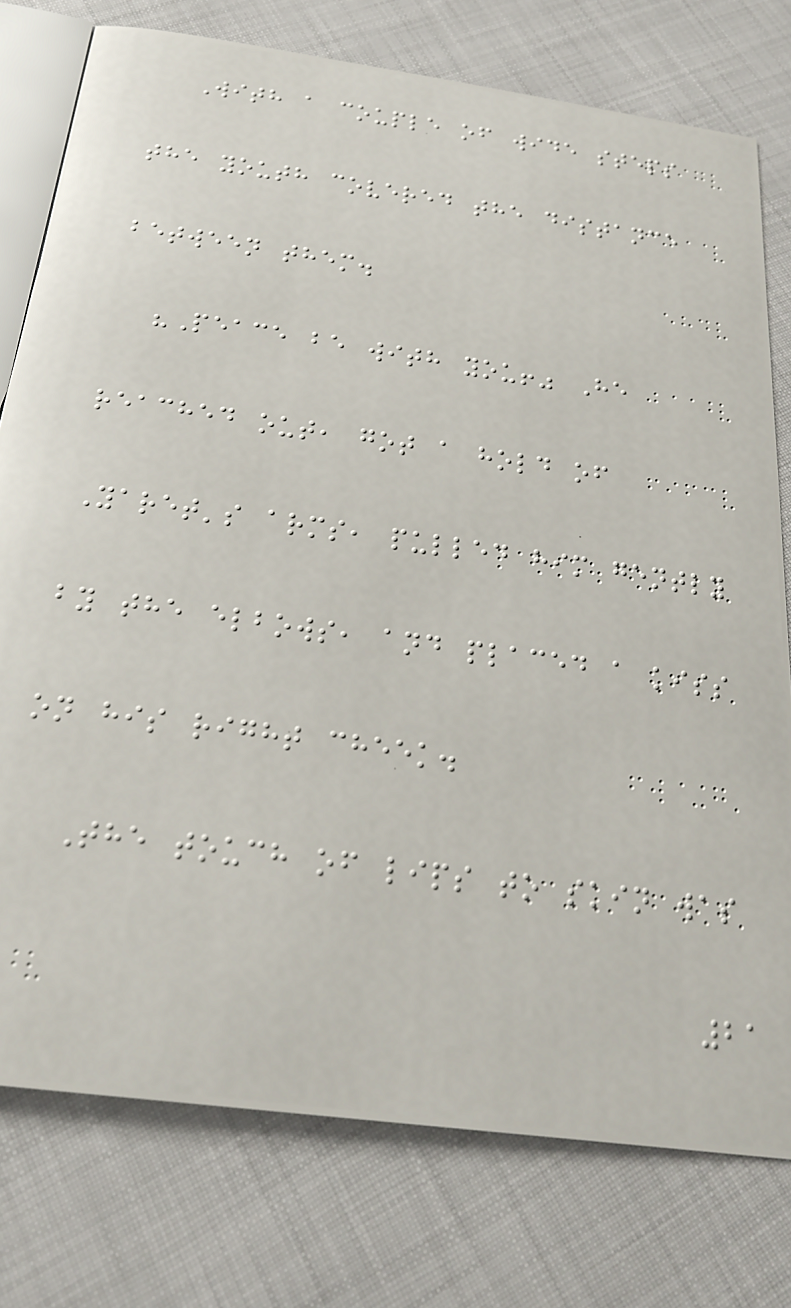With a couple of wide steps
the youth covered the distance
between them.
"Peace be with you!" He
reached out, got a hold of
Yaret's arms, pulled him gently
by the elbows, and placed a kiss
on his right cheek.
The touch of lips to skin was
21
